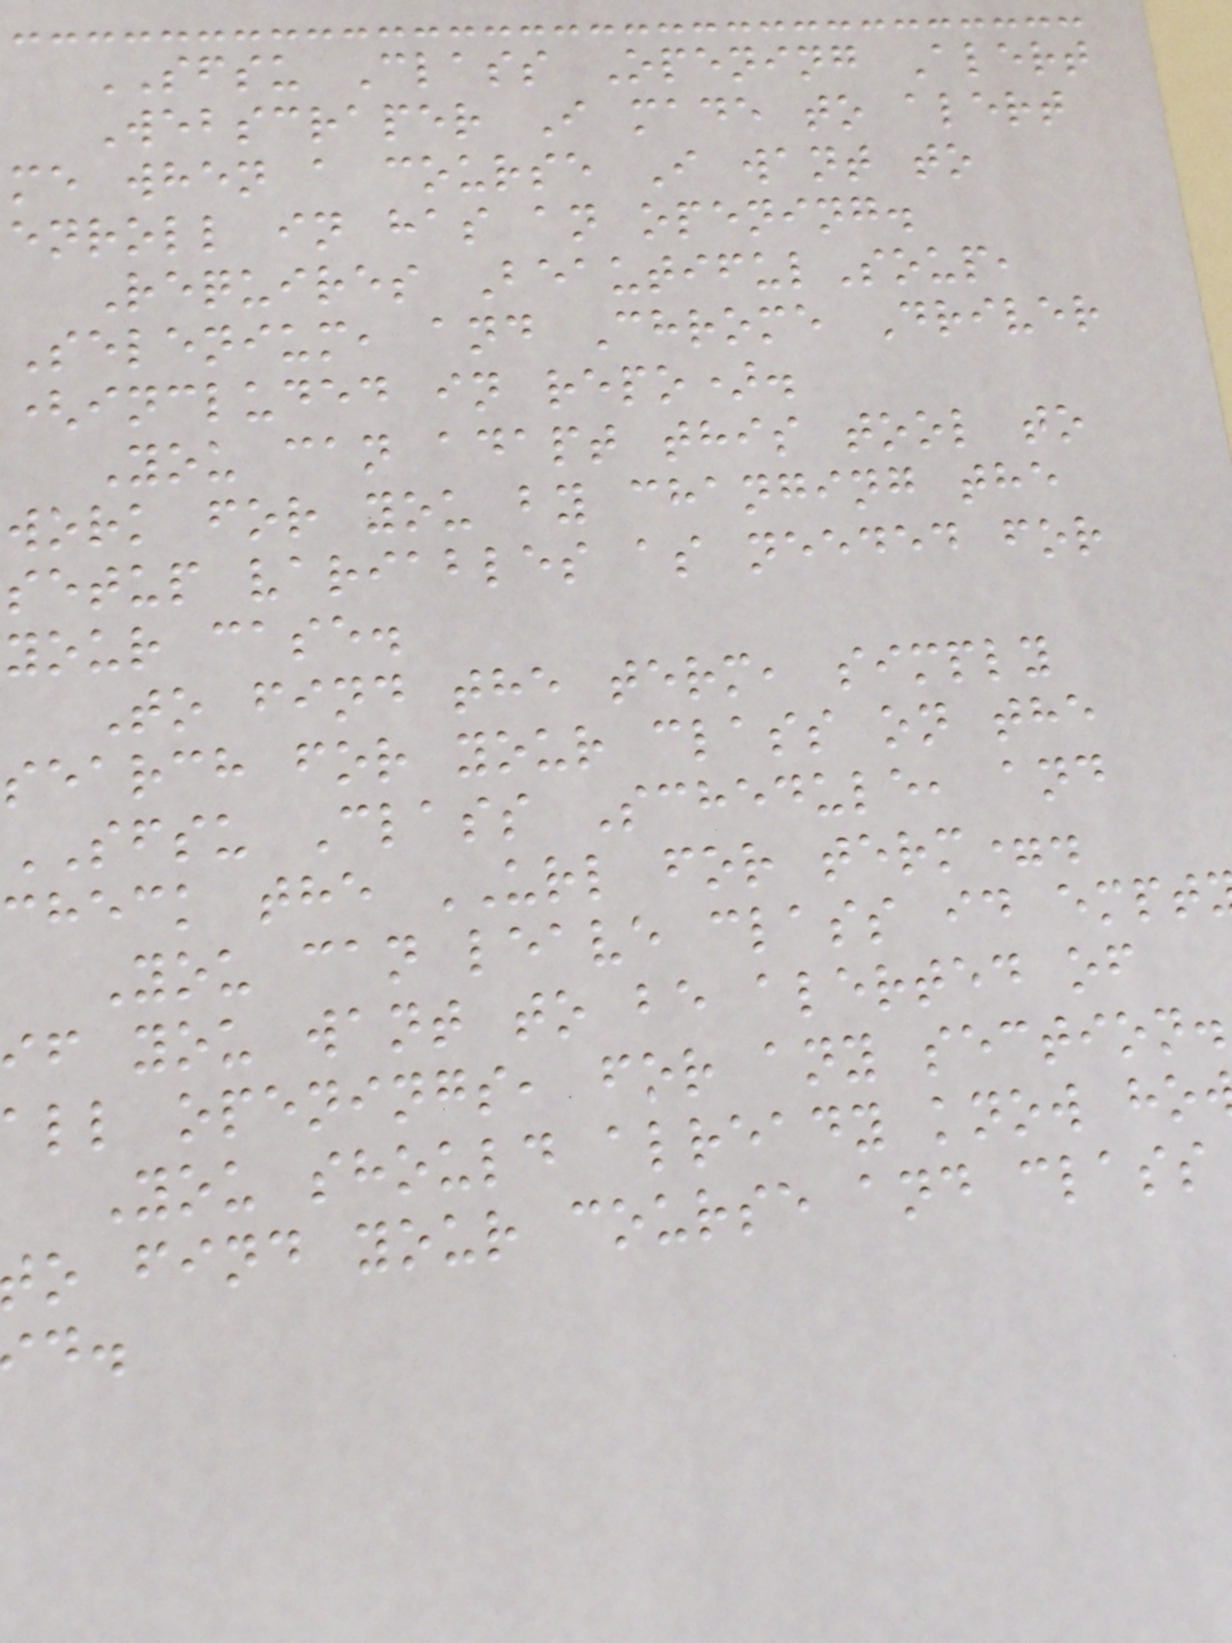SFSU Class Opening Alert
Webscraper I made to alert
me when a course I want to
enroll in has an opening.
Requires BeautifulSoup,
Selenium, and Chrome Driver
(included in repo).
You can adapt this tool to
work for you by changing the
setup variables as needed for
your case.
To find the term, simply
search for your class on the
SFSU Class Schedule, and
check the URL for term=.
You can leave class id empt
if you want to be alerted of
all openings, for any section.
You should already know ho
o find your course and class
